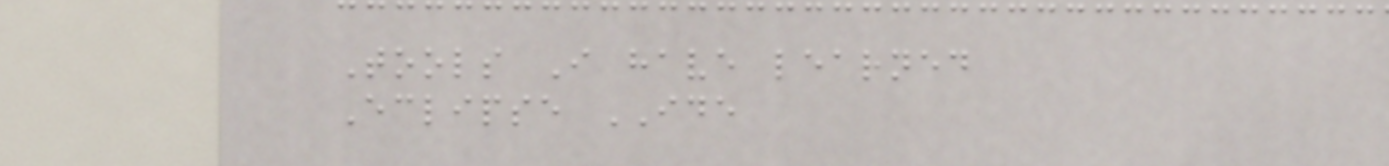Tools I have learned
Eclipse IDE
